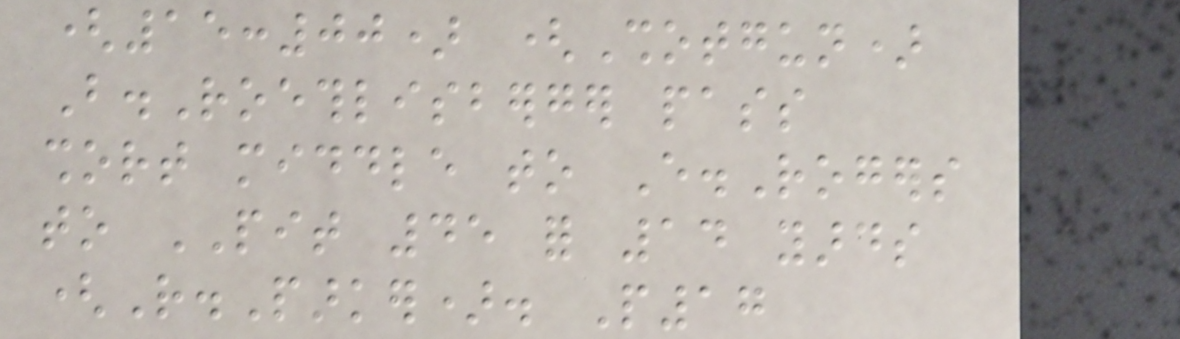(15:00) (Shotgun)
B.Roethlisberger pass
short middle to E.Rogers
to PIT 45 for 14 yards
(R.Parker). P17
